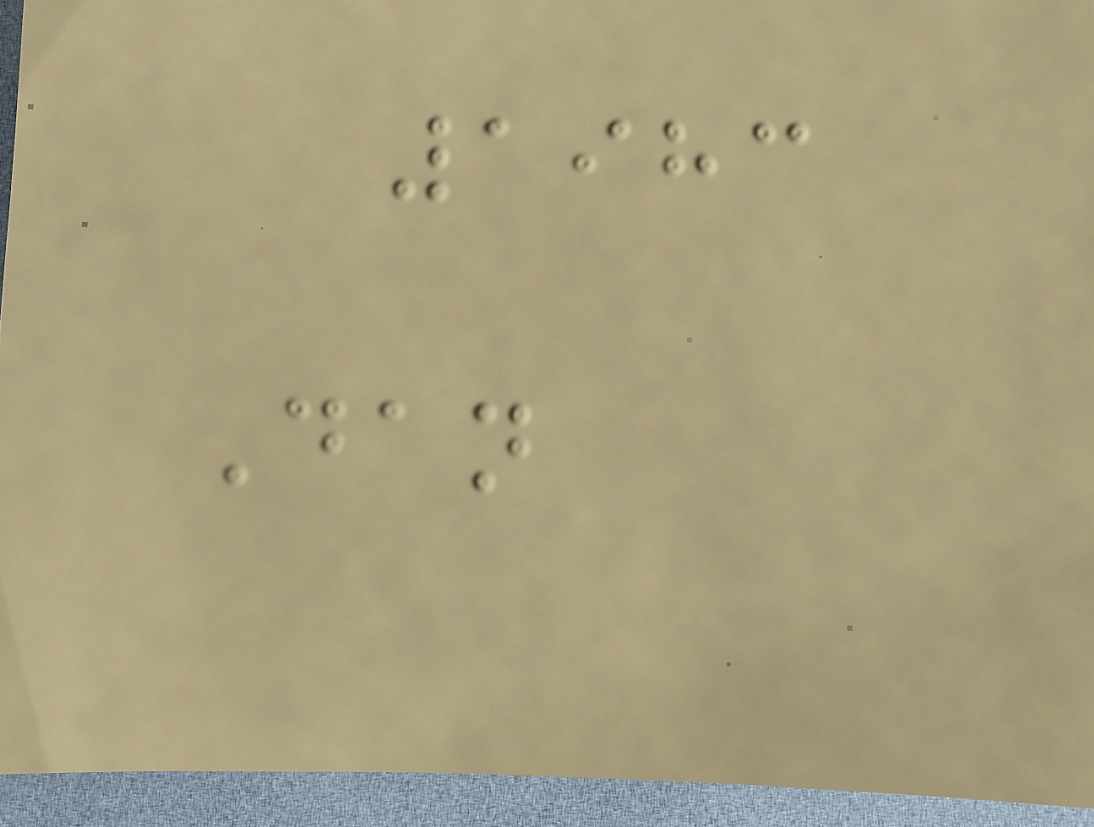1983
Dan
